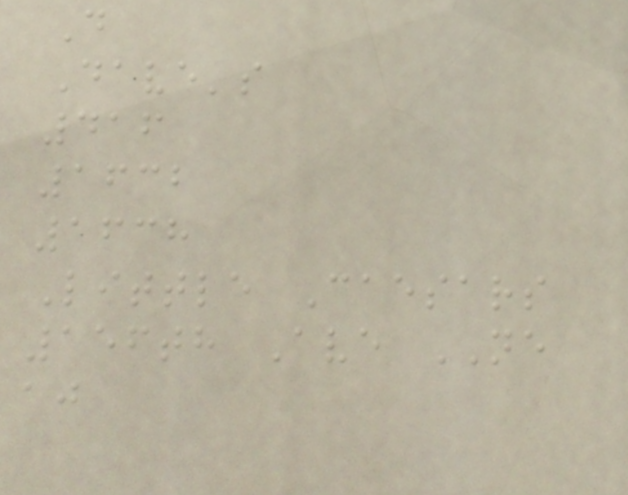D
Dave's
416
1632
1638
Little Caesars
156th Ave NE
aj
